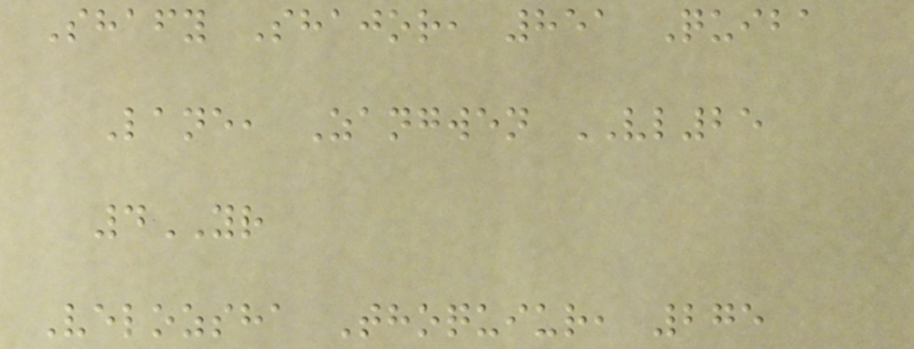Shafy Shajor, 851 Quiba
Lane, Zangwen VL25
4YR
Velozsha Thoquiur, 275
